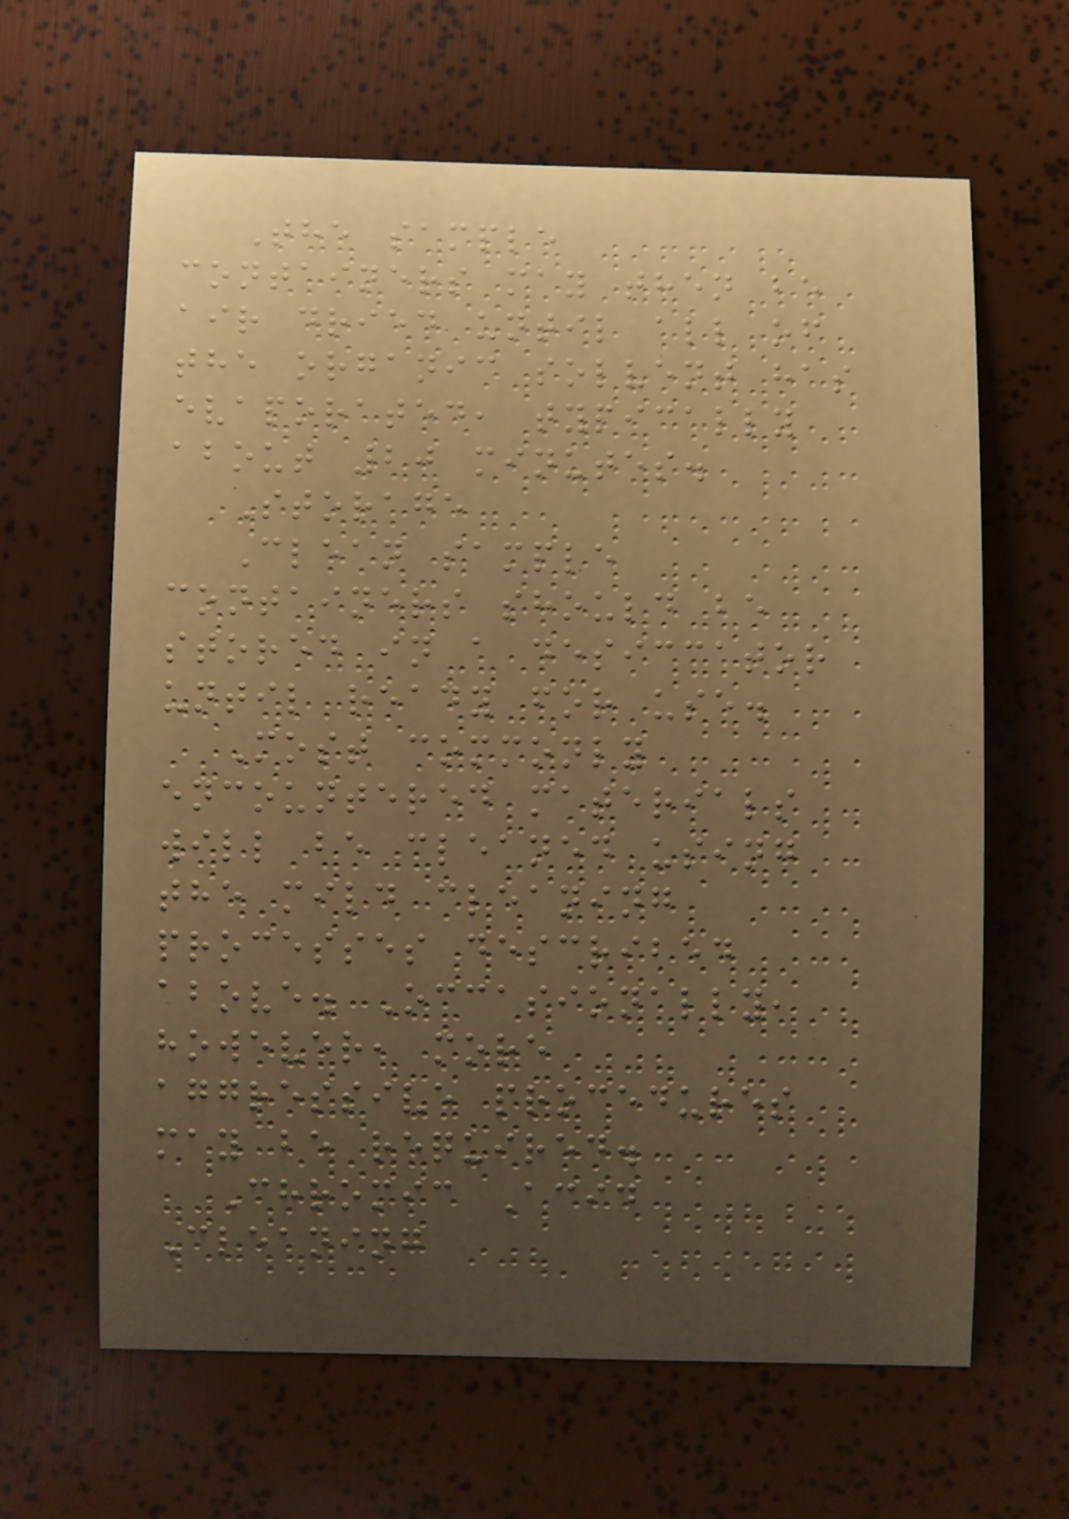The sample
containers may then be
air dried until all of
the organic solvent has
evaporated, typically
about 20 minutes.
Storage
Clean sample
containers should be
stored in a desiccator
until ready for use.
Most commonly
encountered materials
will be cleaned using
the mild cleaning
processes described
above. Occasionally,
however, more
aggressive procedures
may be required.
Chromic Acid
Cleaning
